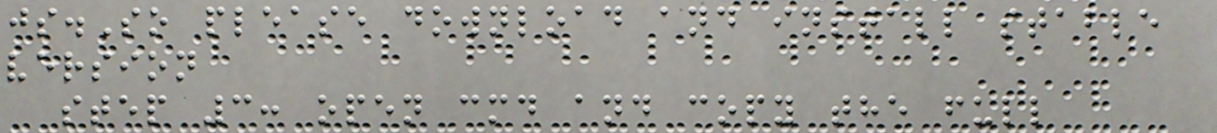js.So please download and install stable
version
step 3: open cmd and copy the full
